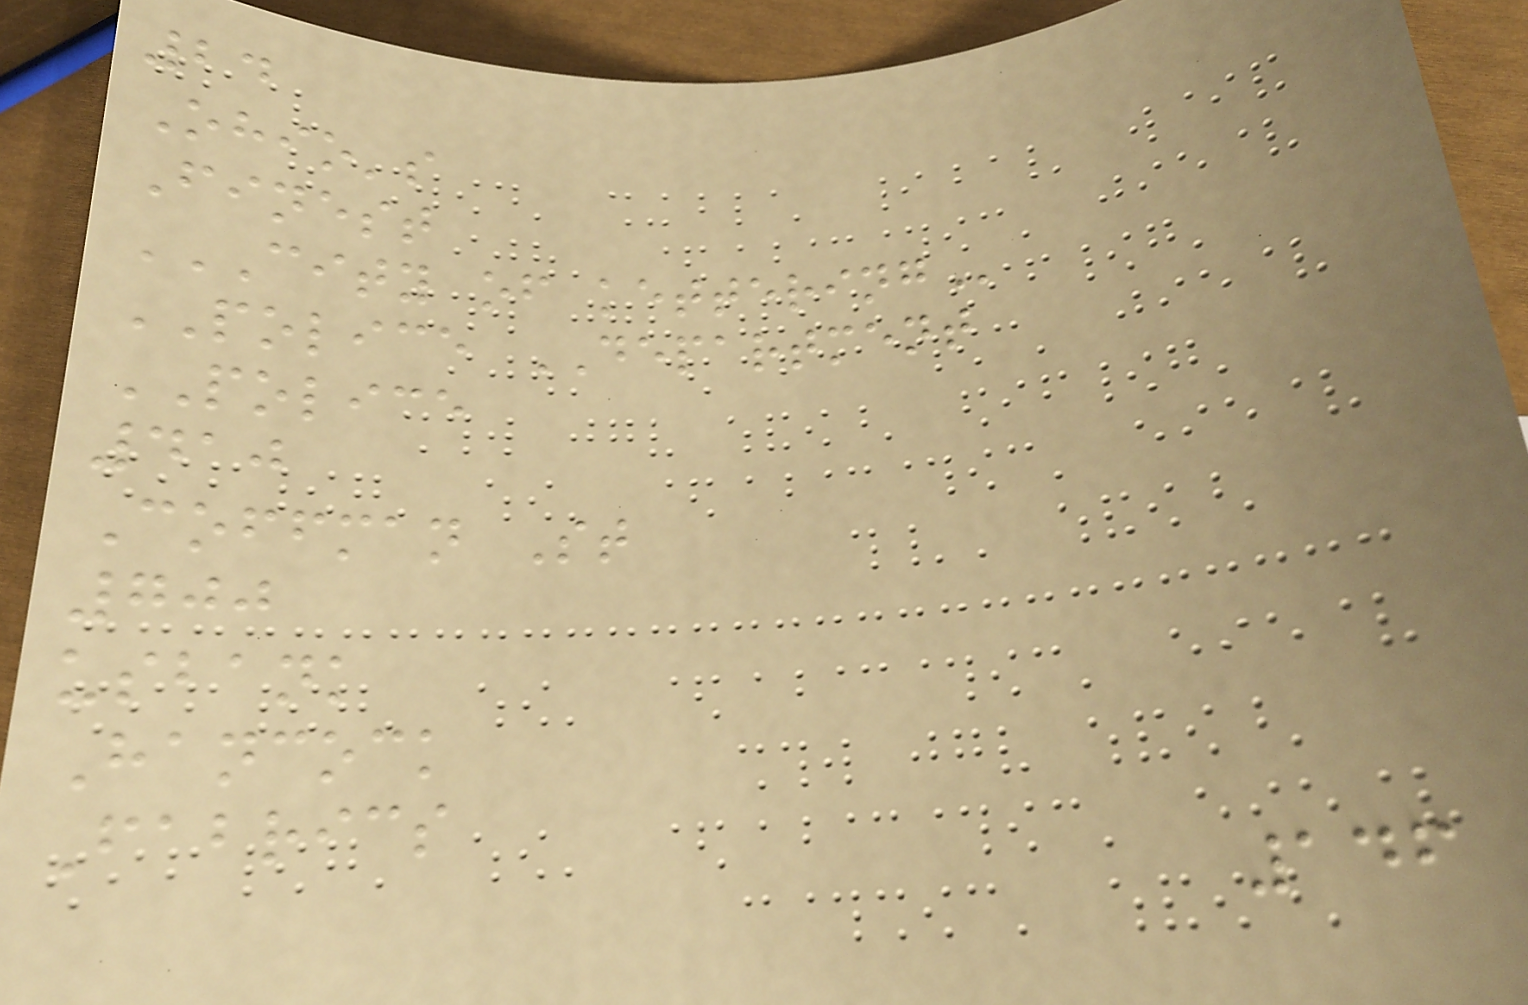24
Ohio's
Finest
CITY OF KETTERING
POLICE DEPARTMENT
POLICE
410
Coffman St
700
usbank
Hancock
Fabrics
146
